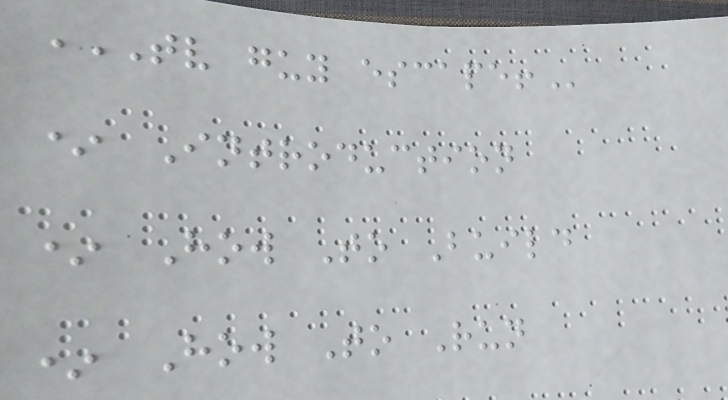TV GUY ESCAPE!
* Introduction
* How To Build
* How To Run
